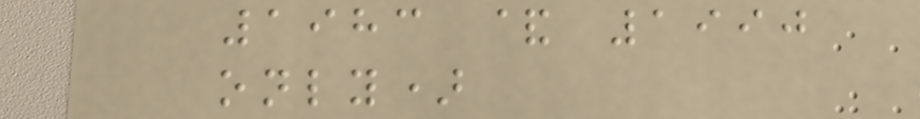1983 & 1990
only)
